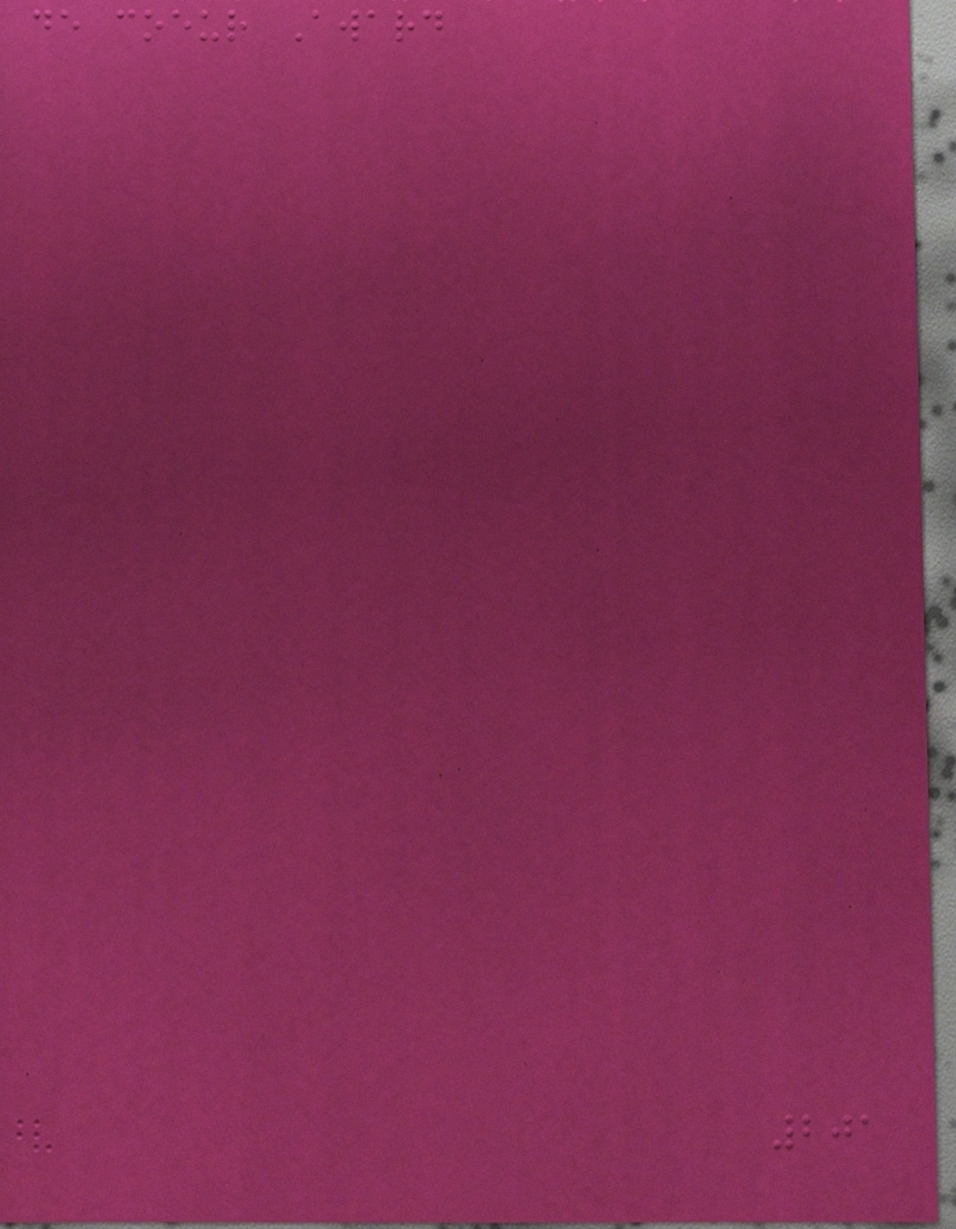de coeur Award
201
